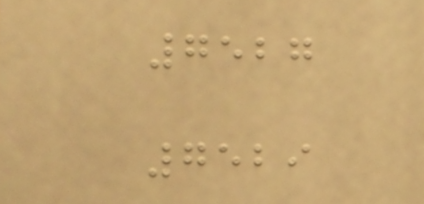7527
7529
